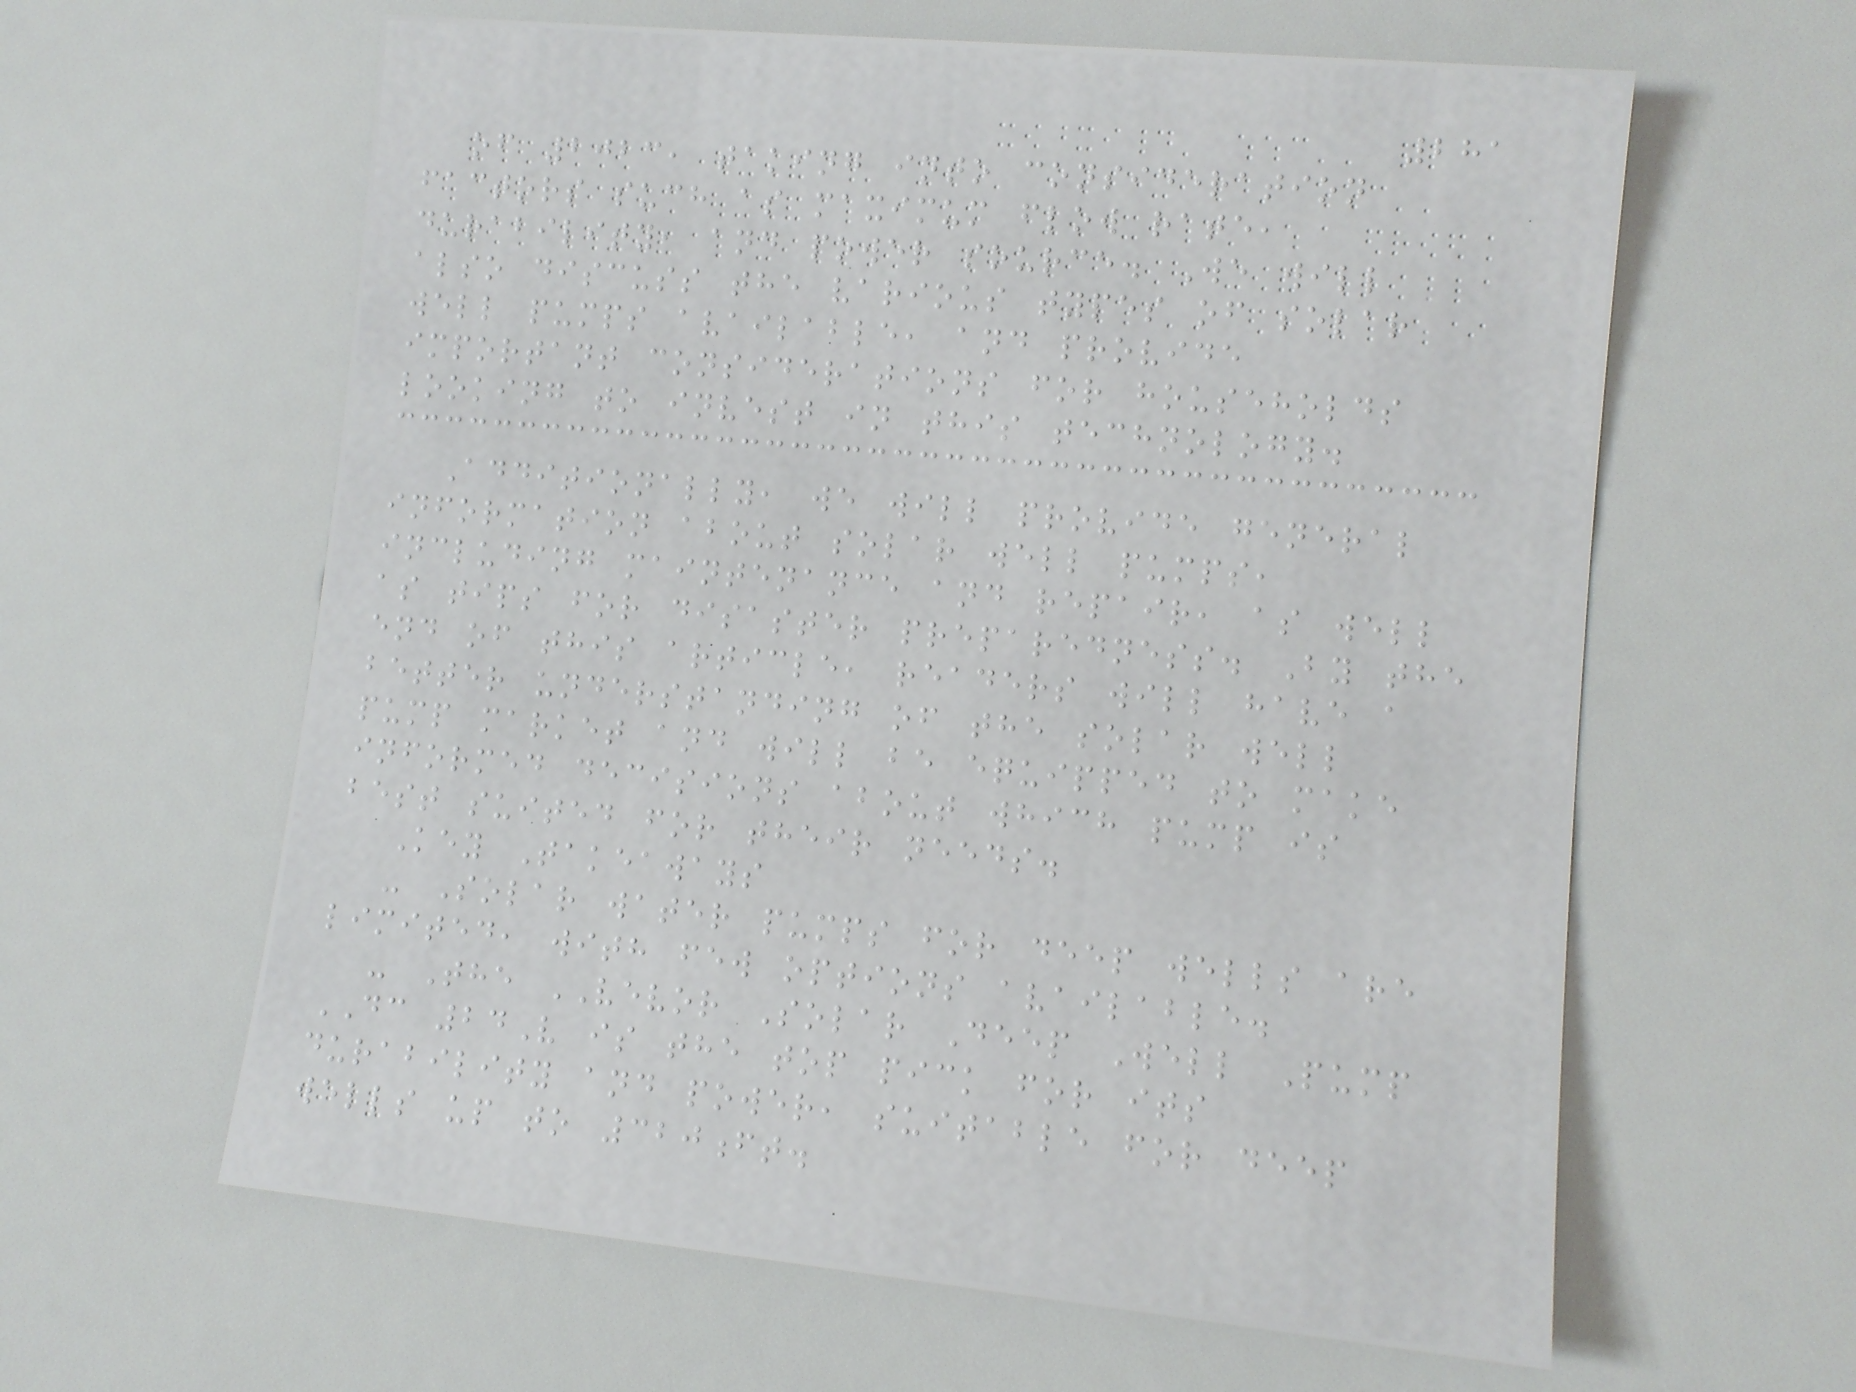281
of 2023, taking into consideration
factors such as maximum flow rate,
durability, and power source. We will
also discuss the various types of solar
well pumps available, and provide
important considerations for households
looking to invest in this technology.
Additionally, we will provide general
information about solar well pumps,
including maintenance and repair, as well
as tips for disaster preparedness. By the
end of this article, readers will have a
better understanding of the solar well
pump market and will be equipped to make
informed decisions about which pump is
best suited for their needs.
Key Takeaways
- Solar water pumps for deep wells are
limited, with few options available.
- The VEVOR Solar Deep Well Pump
DC 24V is the top pick for its
durability and power, suitable for deep
wells up to 320ft.
